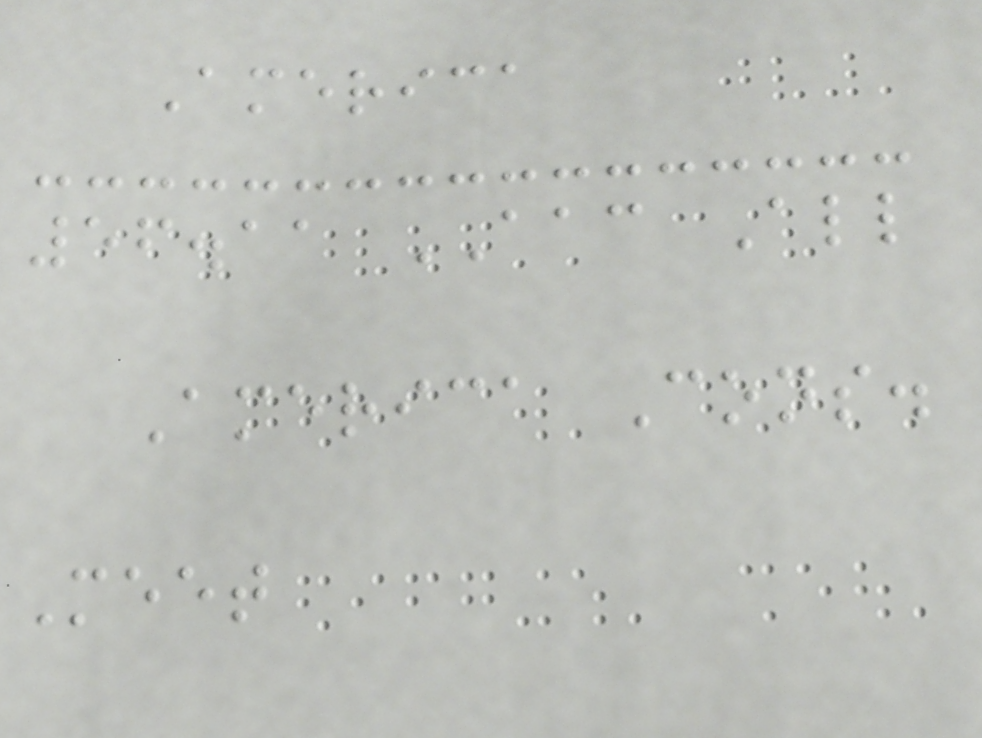America
56.11 AAC All
America Cons.
Meet
